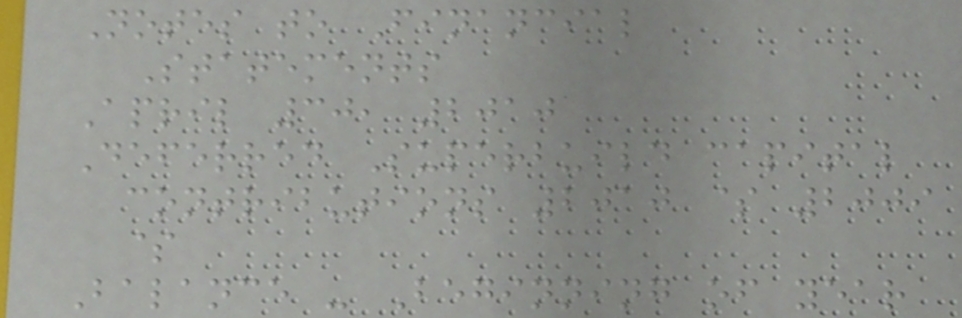Notes to Financial
Statements
April 30, 2010
Deferred Superbuild capital
contributions 2010 $ 2009
$
Balance - Beginning of year
